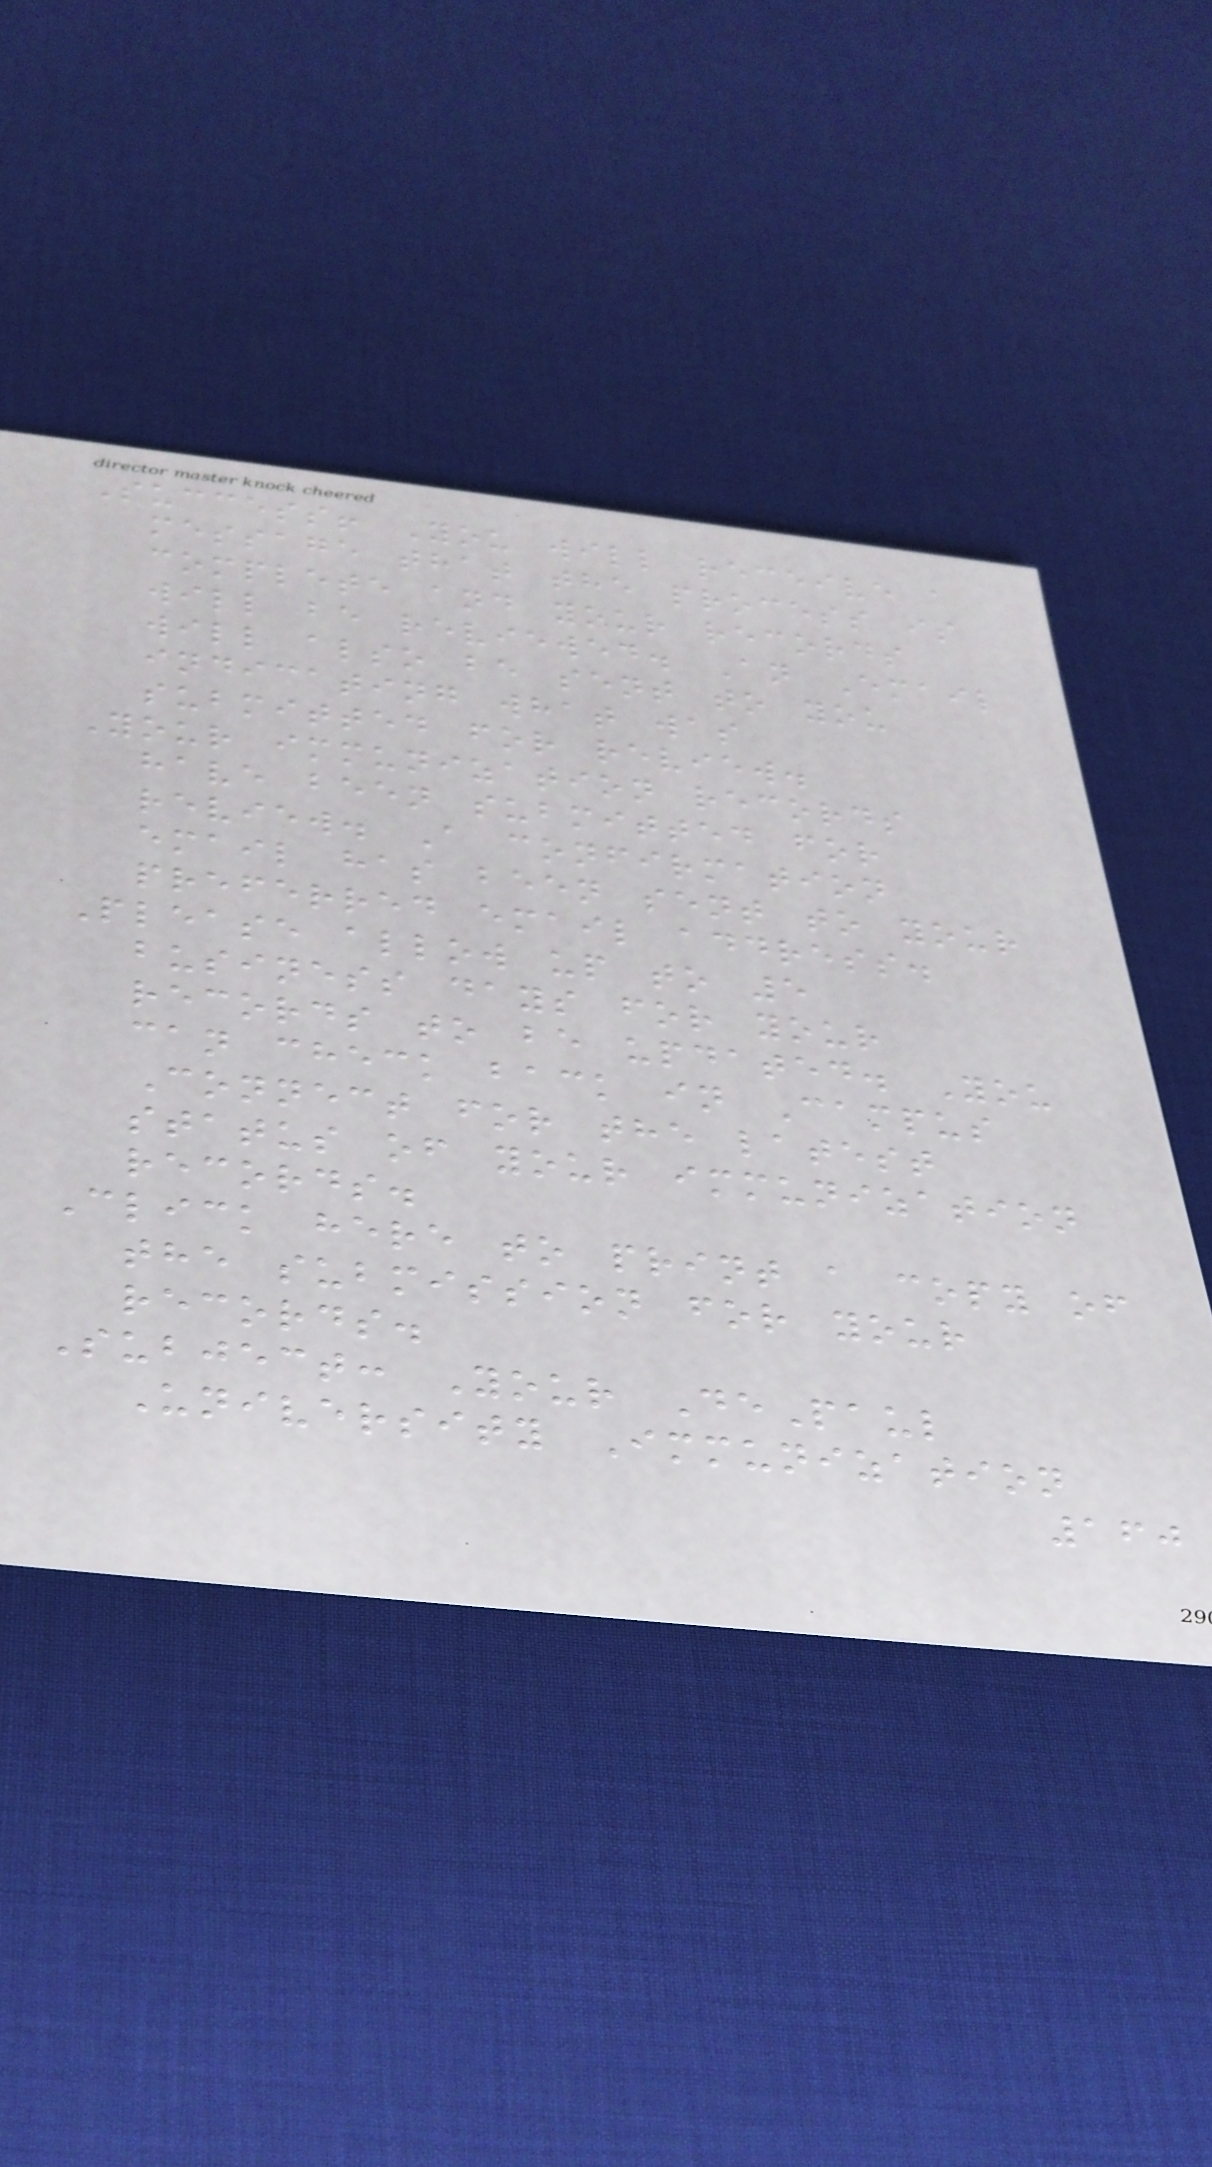Success! You will receive a
message that the process is
complete and your records
will be reviewed. An Email
will also be sent to you
indicating what was
submitted for review.
Your immunization records
have been submitted for
review. A confirmation
email has been sent to your
preferred email address.
Please allow up to 5
business days for your
records to be updated. You
can check back in Campus
Connect for the latest
status of your immunization
records.
Click here to print a copy of
the submission for your
records.
Subject: Your DePaul
University Immunization
160
